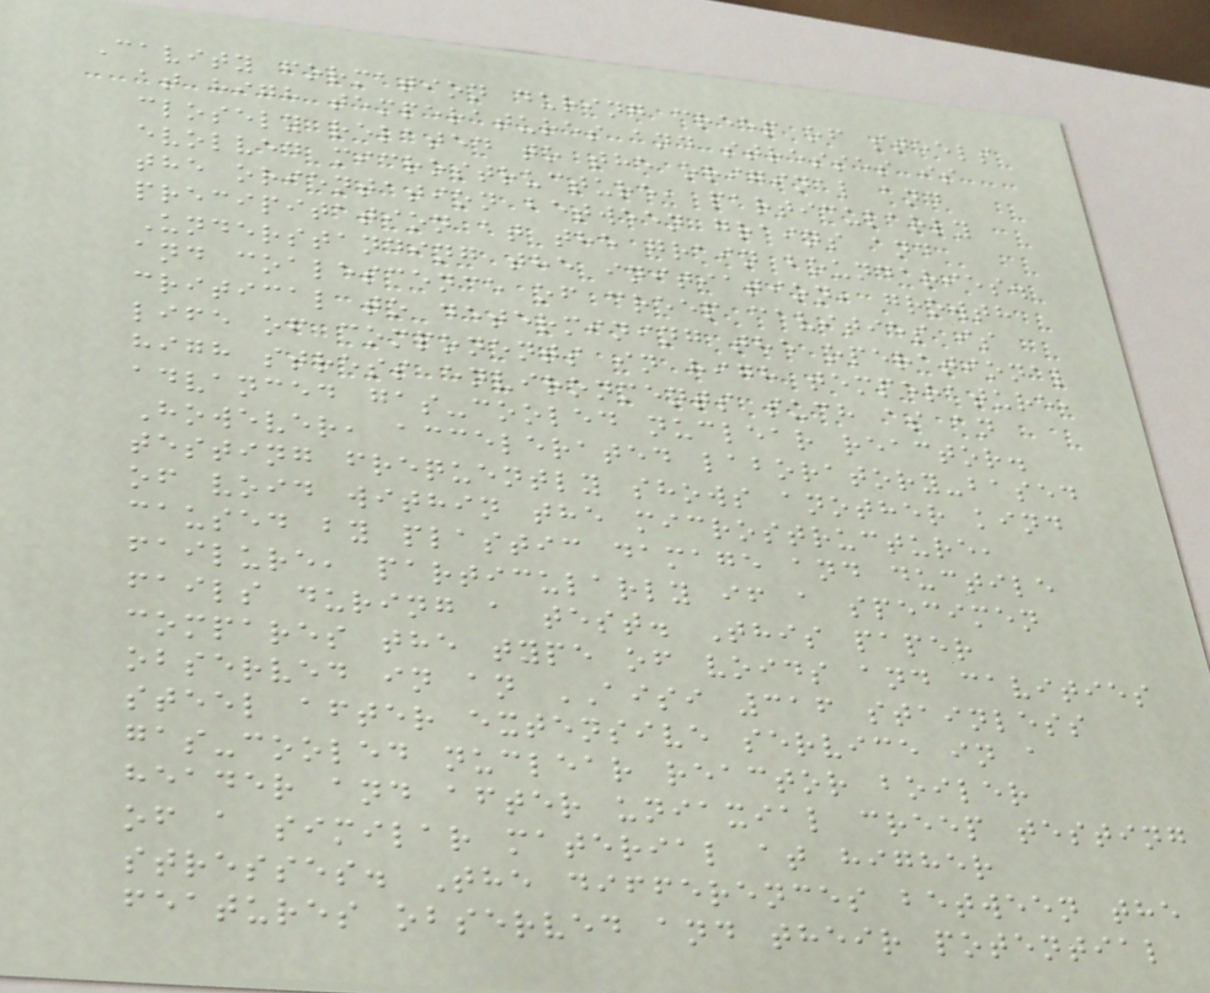Cavity formation during creep of steels
at high temperatures and stresses is
closely related to the original and
evolved microstructure, particularly
the orientation between grains and
precipitation at the grain boundaries.
Understanding the initiation, growth
and coalescence of creep cavities is
critical to determining the operational
life of components in high temperature,
high stress environments such as an
advanced gas-cooled nuclear reactor.
However, accelerated laboratory-based
testing frequently shows another kind
of void within the microstructure,
caused by plastic damage and ductile
failure, particularly if a specimen
fails during a test. This paper
compares the type of voids and cavities
observed in an AISI 316 stainless
steel after extensive service in a
gas-cooled nuclear reactor boiler
header and after uniaxial creep testing
of a similar material at higher
stresses. The differences between the
features observed and their potential
